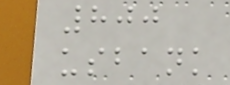800
usbank
